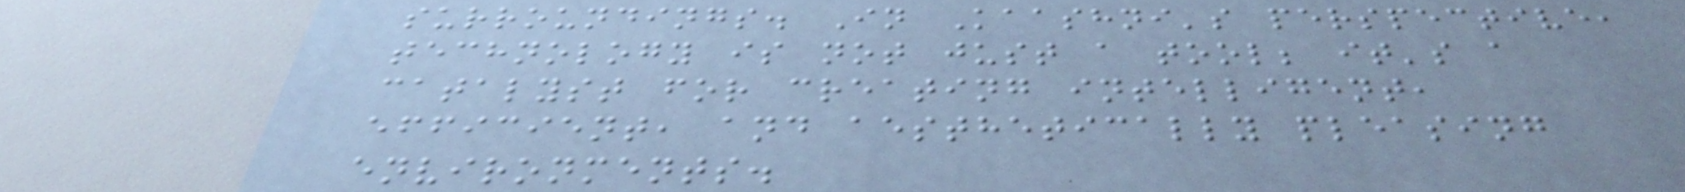surroundings. In Kaashni's perspective,
technology is not just a tool; it's a
catalyst for creating intelligent,
efficient, and aesthetically pleasing
environments.
